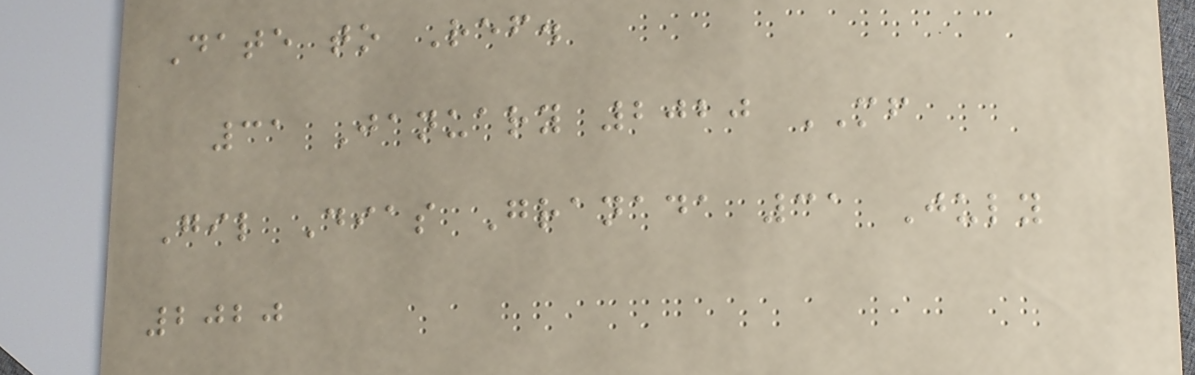Date to Ref.
31 January 2020 MF
Gil Dias Granada 31 July
2020
